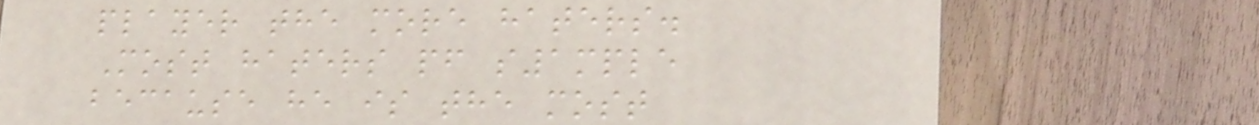player the more haters.
Most haters pf s1mple
because he is the most
